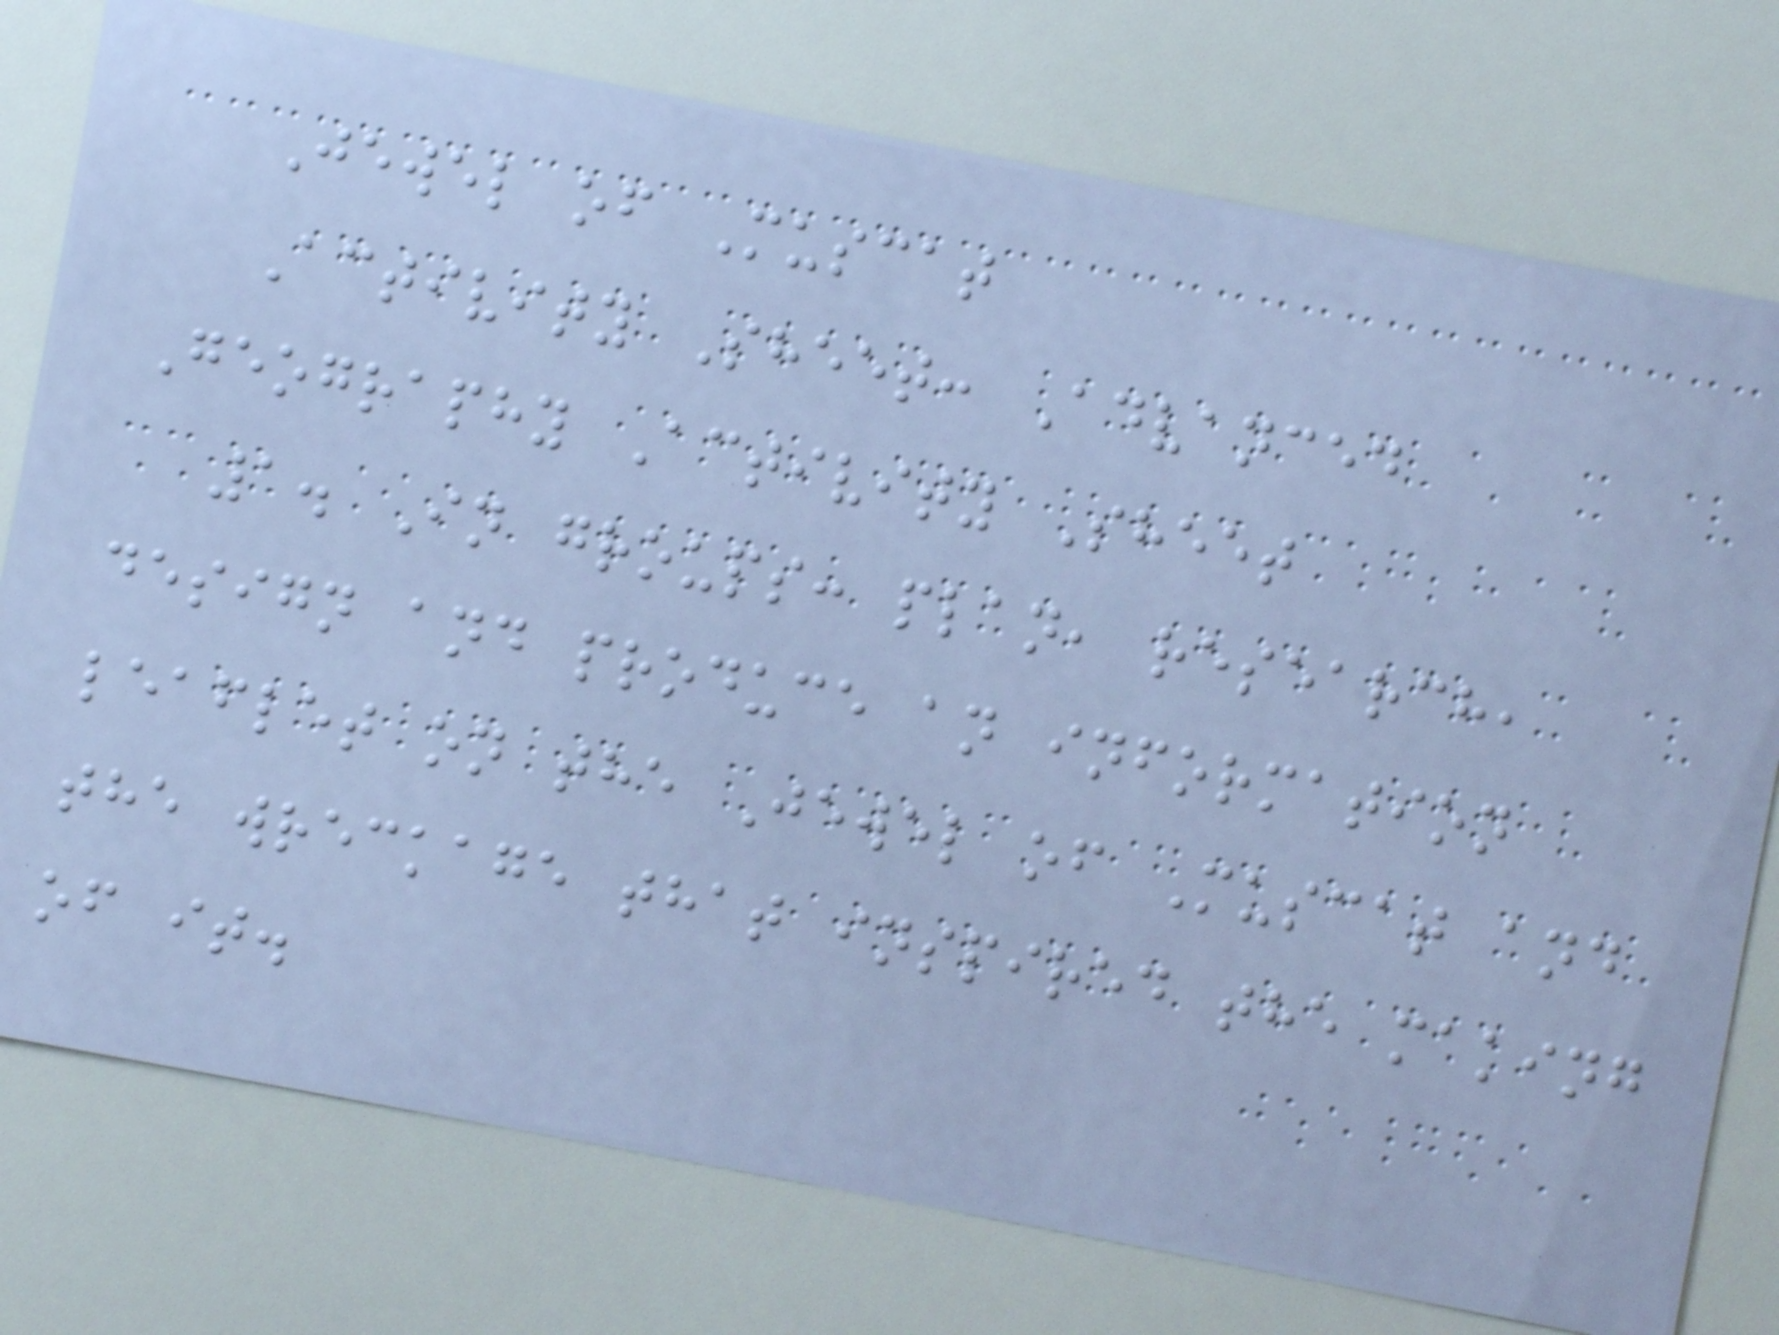Jewel of Muscat
Activity Sheet: Advanced
Geography Activity Sheet
1. In groups: plan, research,
design and produce an information
leaflet on the Jewel of Muscat and
the wreckage that inspired the making
of it.
